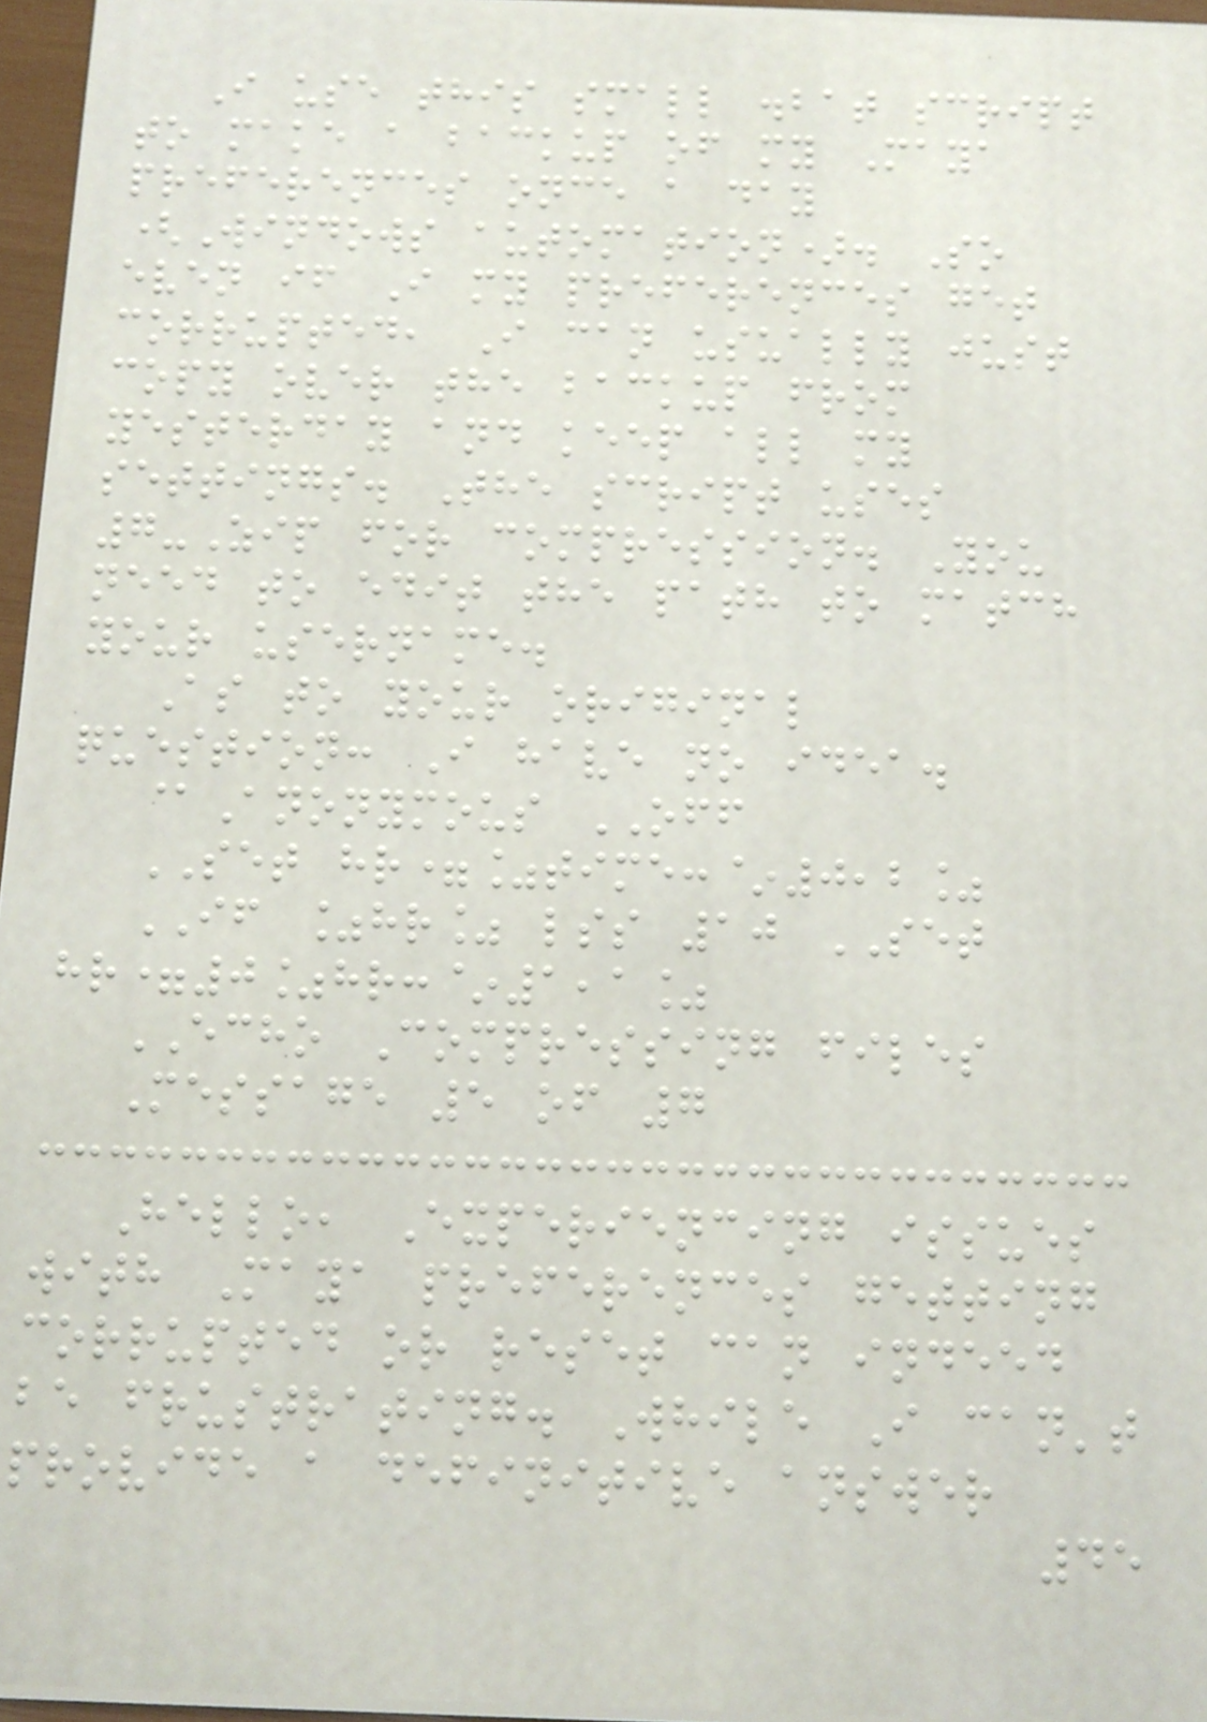I use this small .bat script
to make a backup of my Maya
preferences once a day
(Windows automation). So
even if I my preferences get
corrupted, I can usually just
copy over the backup from
yesterday and keep all my
settings. The script uses
7-Zip for compression. You
need to edit the path to match
your username.
As to your original
question: I have no idea.
@Anonymous OFF
SET hr=%time:~0,2%
IF %hr% lss 10 SET
hr=0%hr:~1,1%
ECHO Compressing files
Message 5 of 7
Hello, Experiencing issues
with Maya preferences getting
corrupted or reset can indeed
be frustrating. While I can't
provide a definitive answer
45
